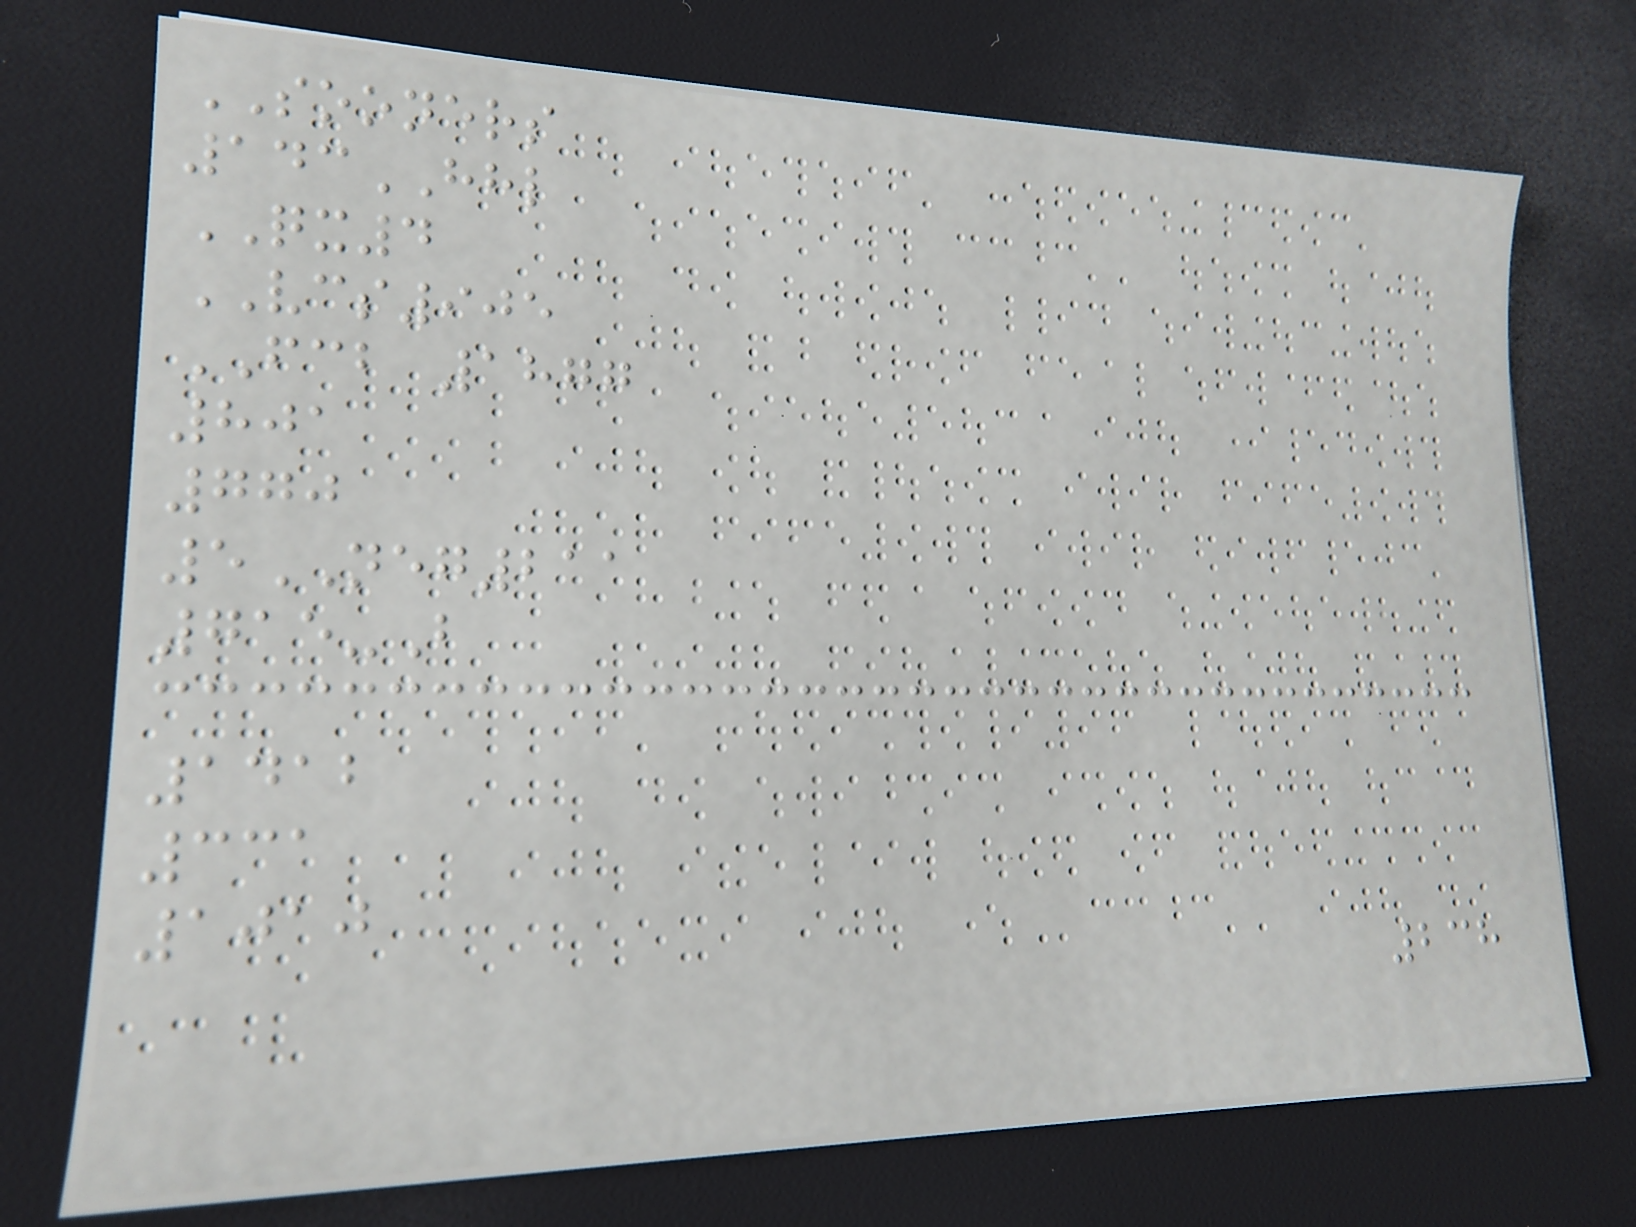SOONERS
143HHL
QX4
VCS905
FCB 1877
801
770
5NEG211
715-B
1412
331
1010
238
